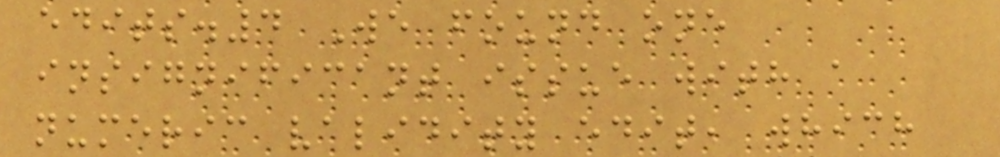edits.4 We found one
insignificant issue with a
numeric validity edit, which
